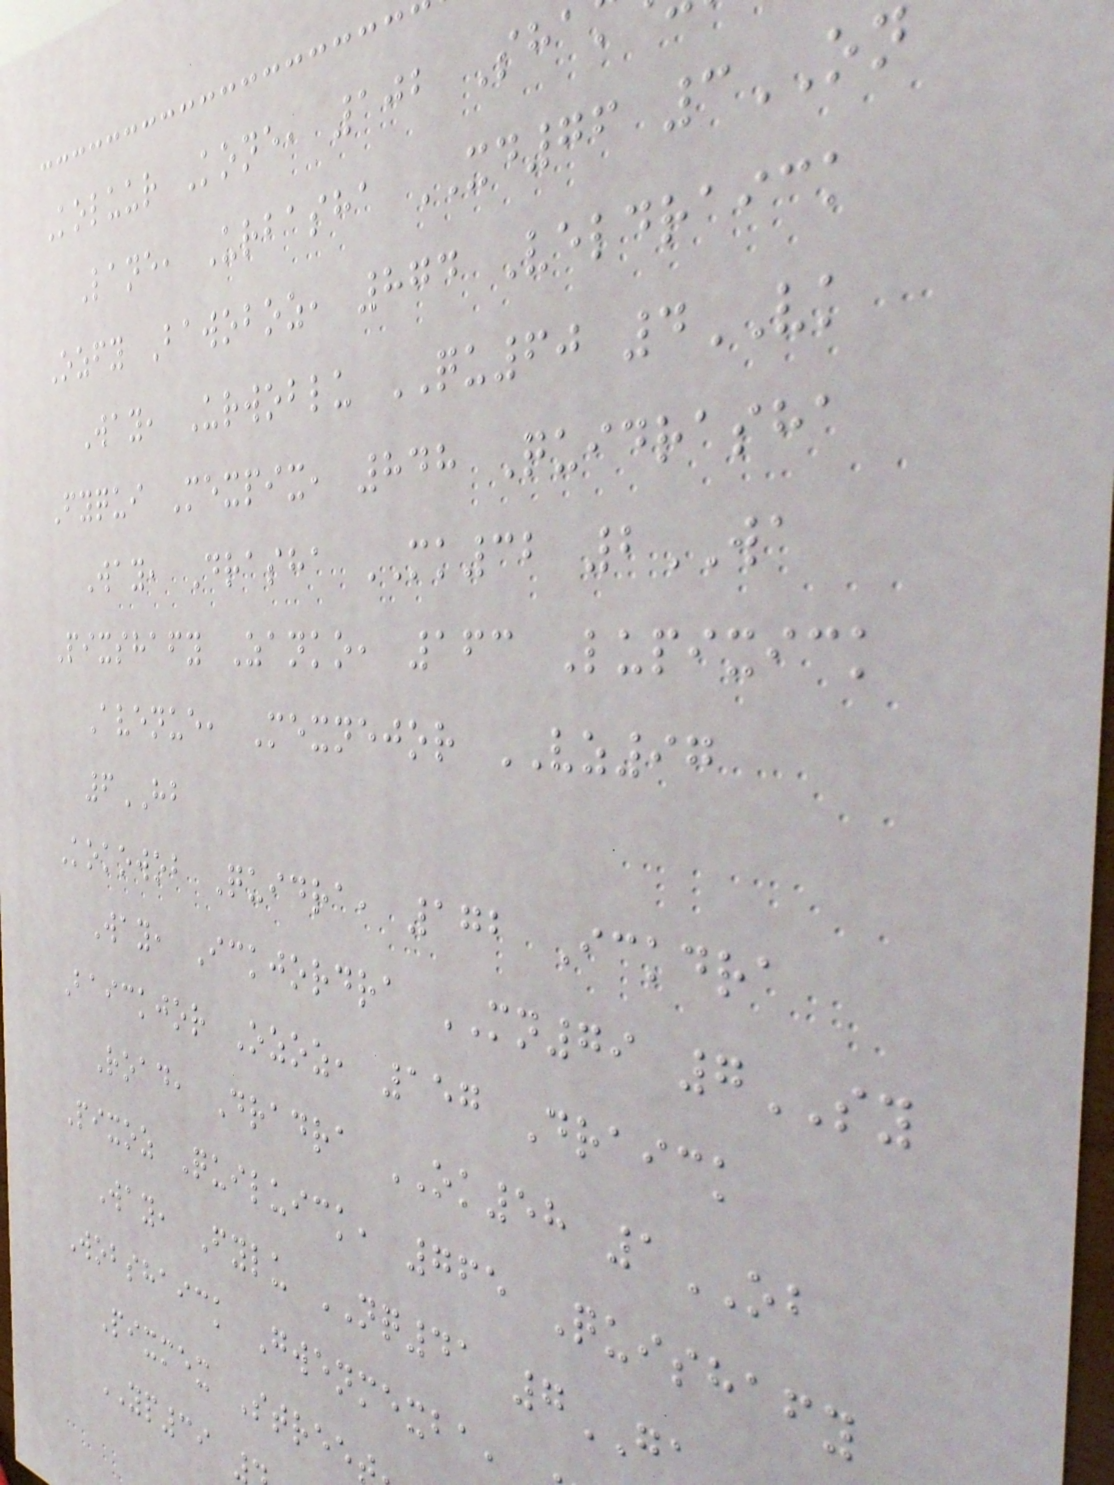Koluur Kone, 102 Sha
Lane, Urbasha XD76 3ON
Ozfy Bawoboz, 874 Veldraick
Way, Urwoblu QU60 4VK
Fyqui Mexpix, 848 Quidrasha
Way, Drasha MK32 2WA
Pixshafy Zanko, 163 Lupixick
Avenue, Mexnejor VZ97
6HB
Kokowob Quidra, 172 Ickdra
Way, Ickjordra MN79 7SY
Baickjor Ozoz, 157 Draick
Road, Dradra OK58 1OB
Pixoz Quiluick, 765 Quishafy
Way, Fylu NQ41 7
Wobshaick Gwenmexba,
Pixmex Stree
YP39
